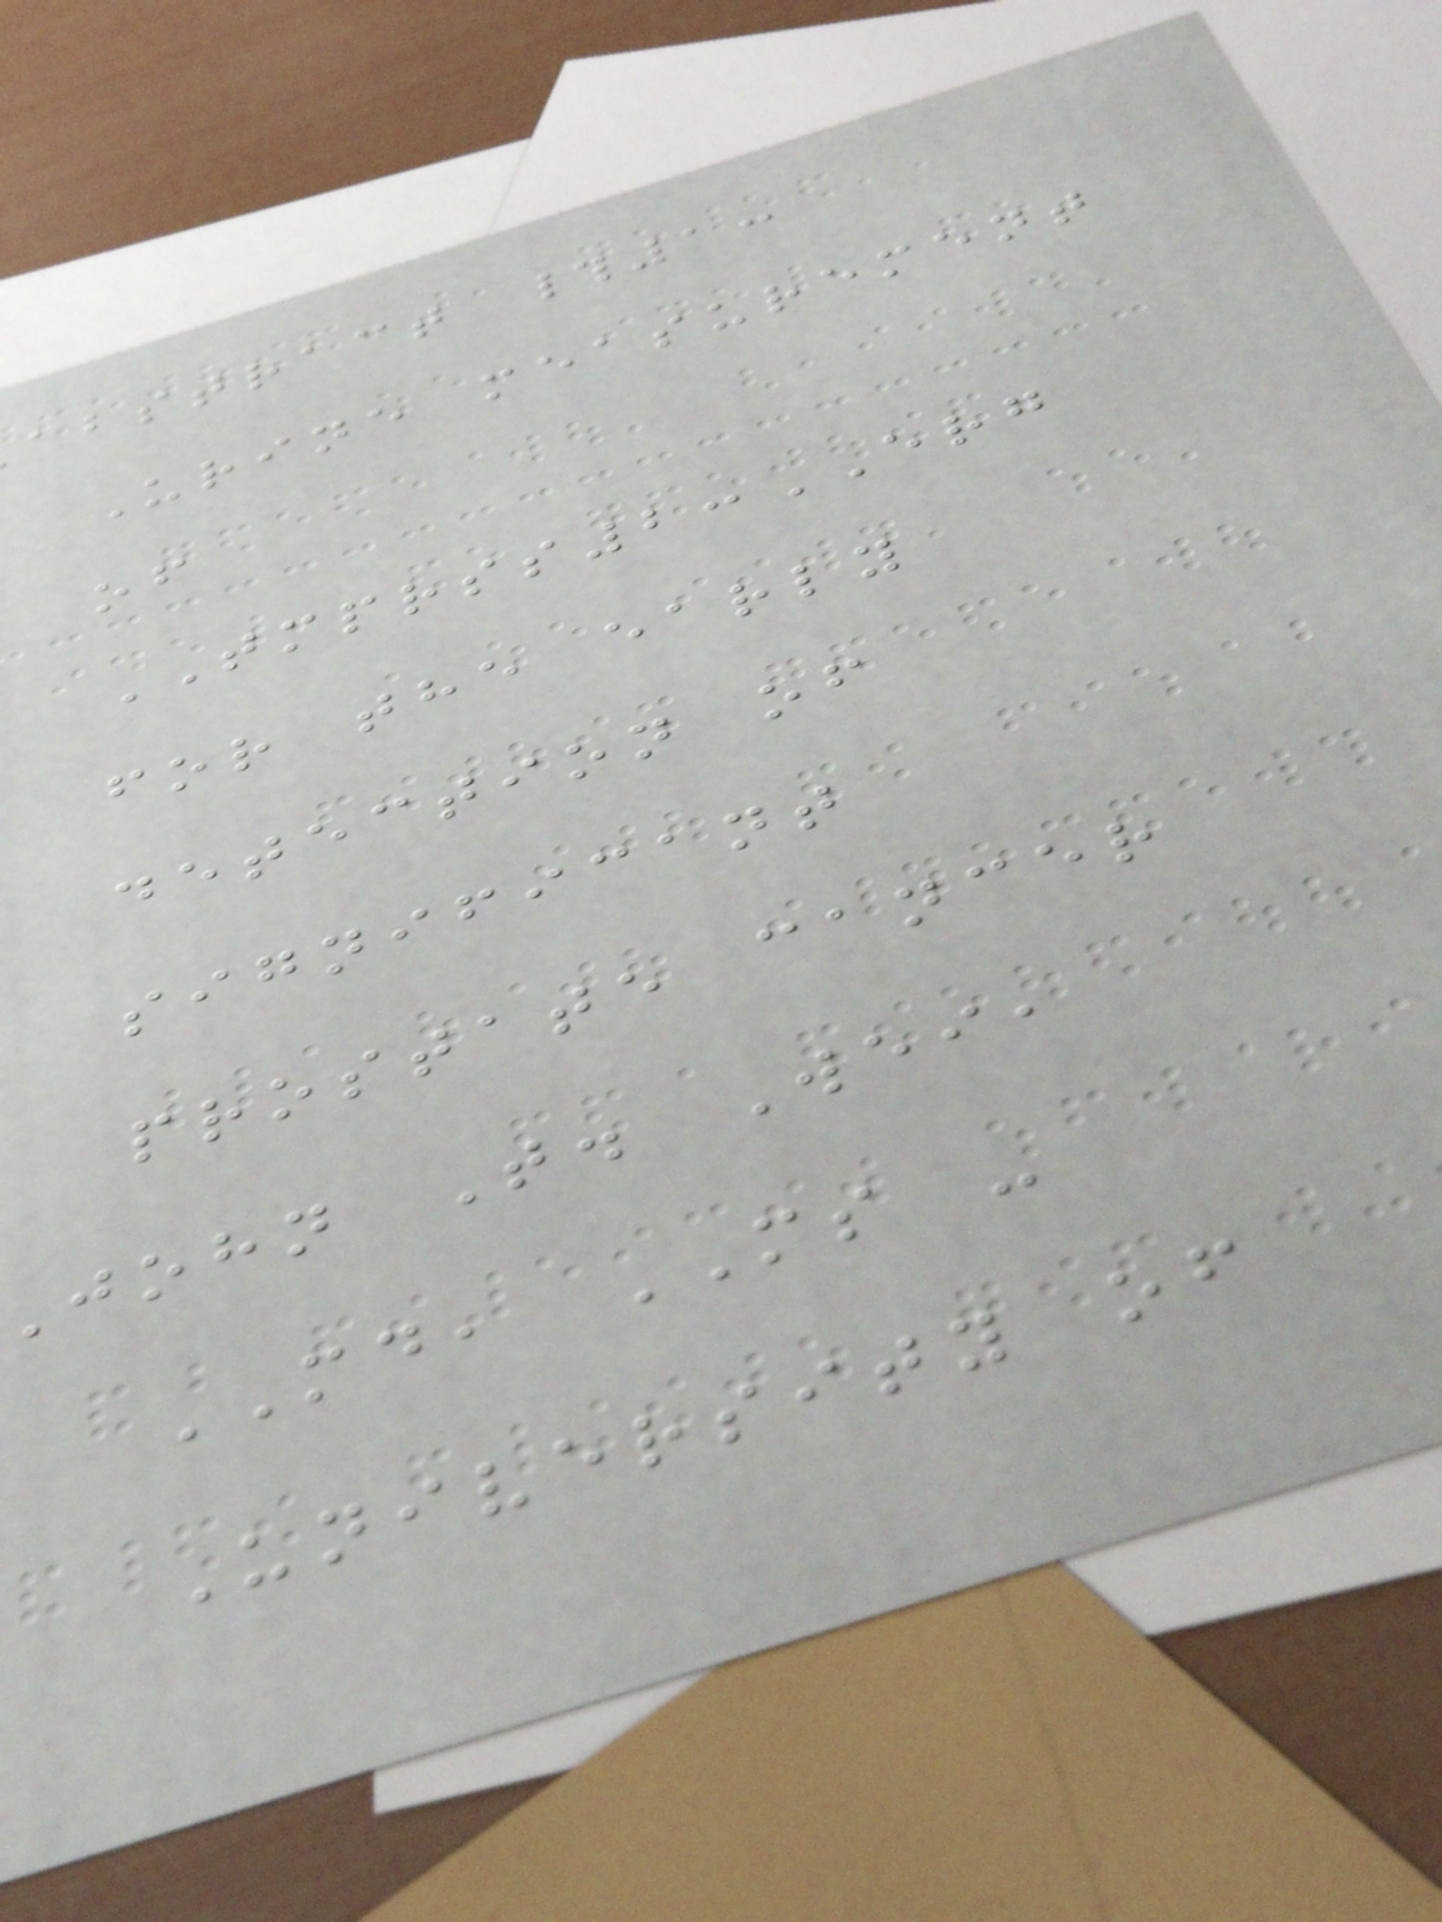abstract #1:
Urine measurement
of
TMPRSS2:ERG
for the early
detection of
significant
prostate cancer
john T. Wei,
MD, MS -
University of
